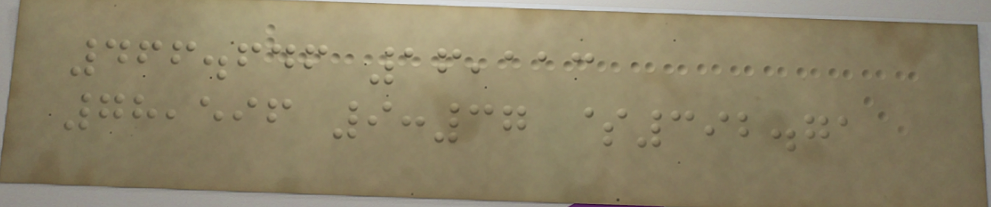466.646 16,113
78,596 9:37 $392.71
